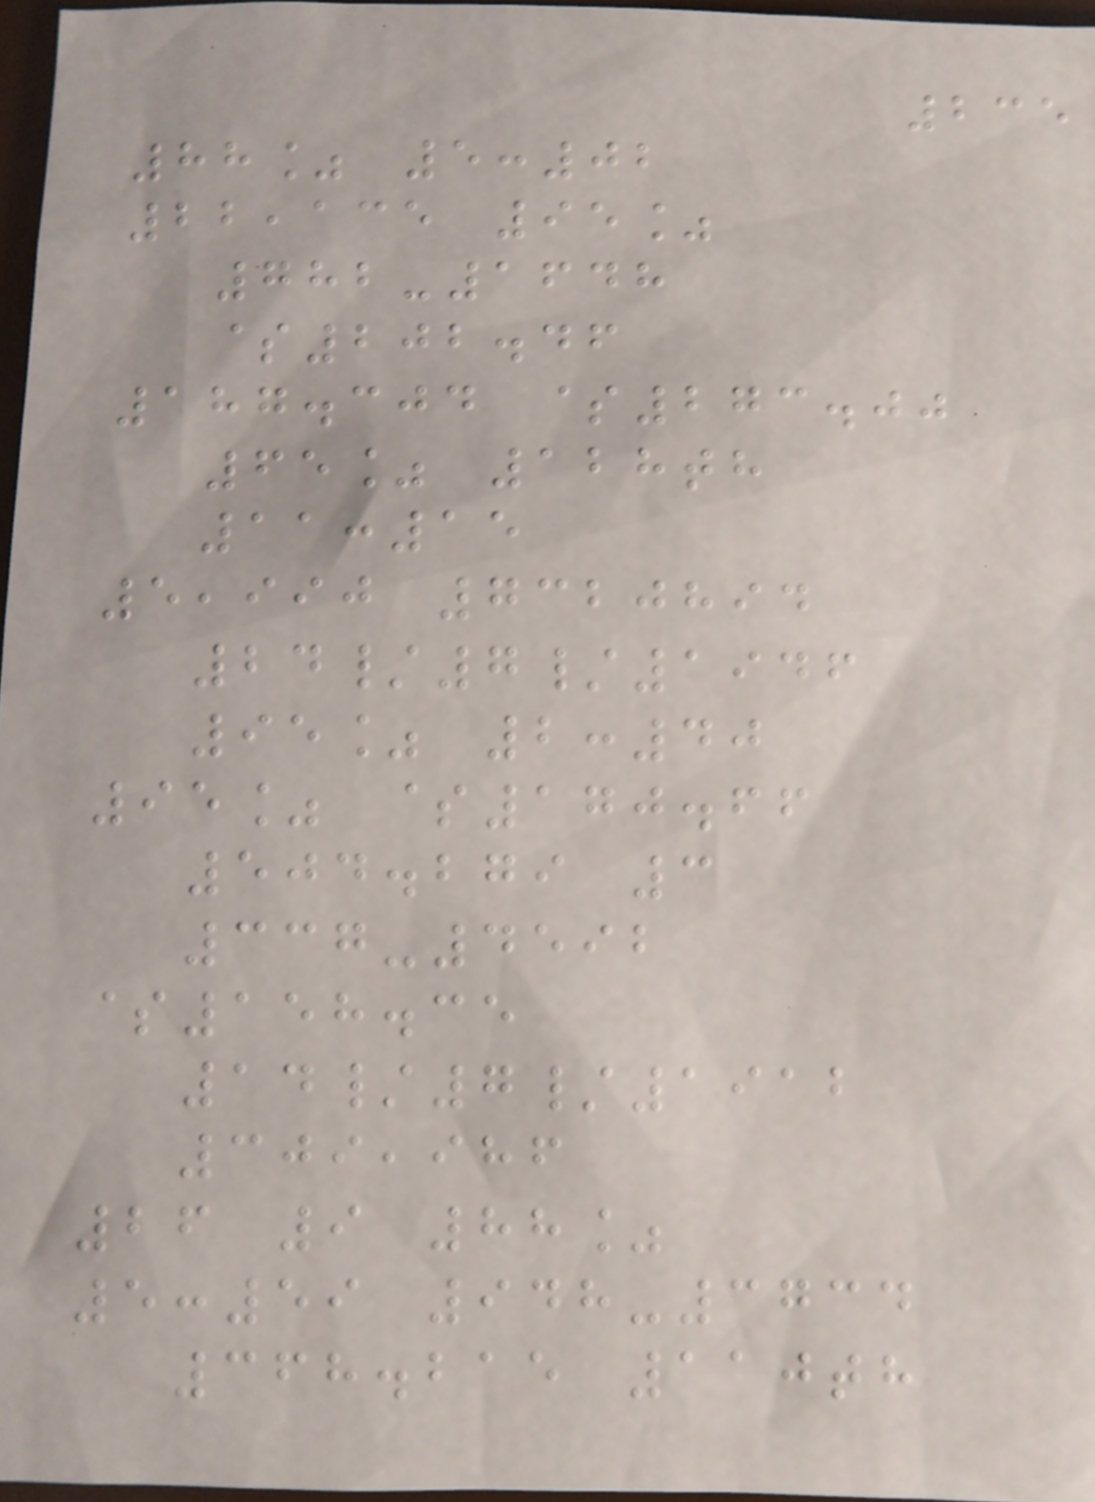235
88% 5:02
22,135 95%
782-1648
$202.46
187.304 $273.00
65% 128th
11:15
5,990 7320894
24/7/1946
95% 2:40
95% $170.66
504.279 3
337-4592
$158.35
14/7/1912
309,986
26 9 88%
5:59 948-3734
368.215 110th
